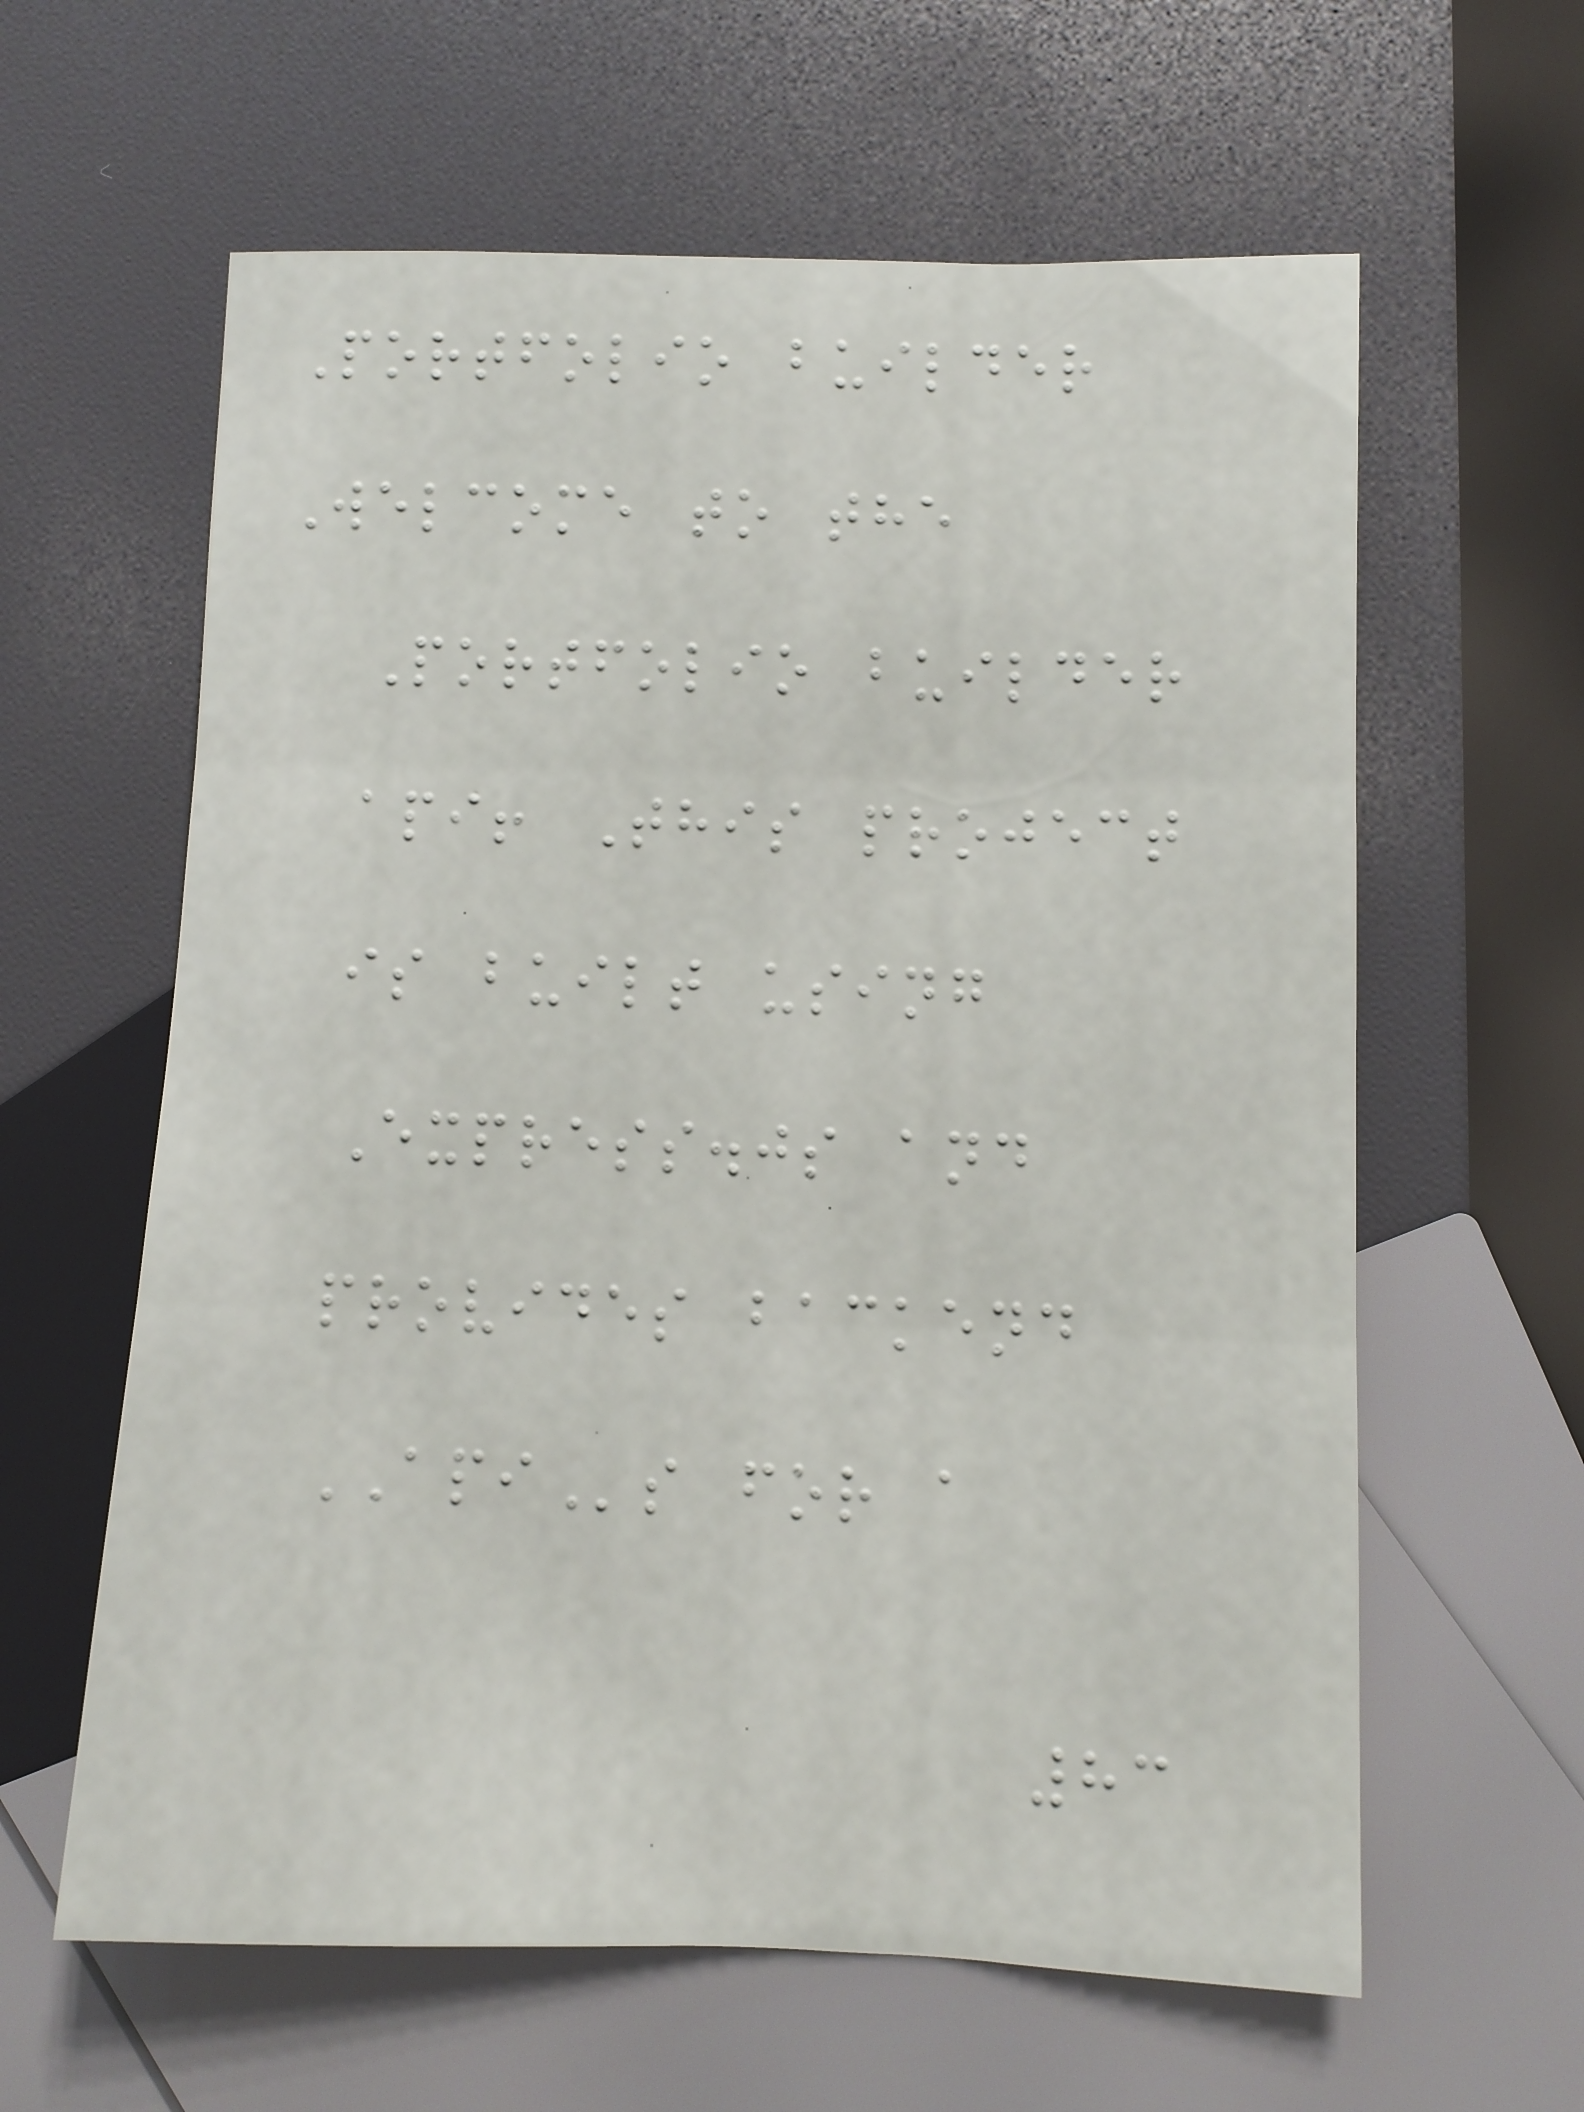Portfolio builder
Welcome to the
Portfolio builder
api! This project
is built using
Express.js and
provides backend
APIs for a
83
